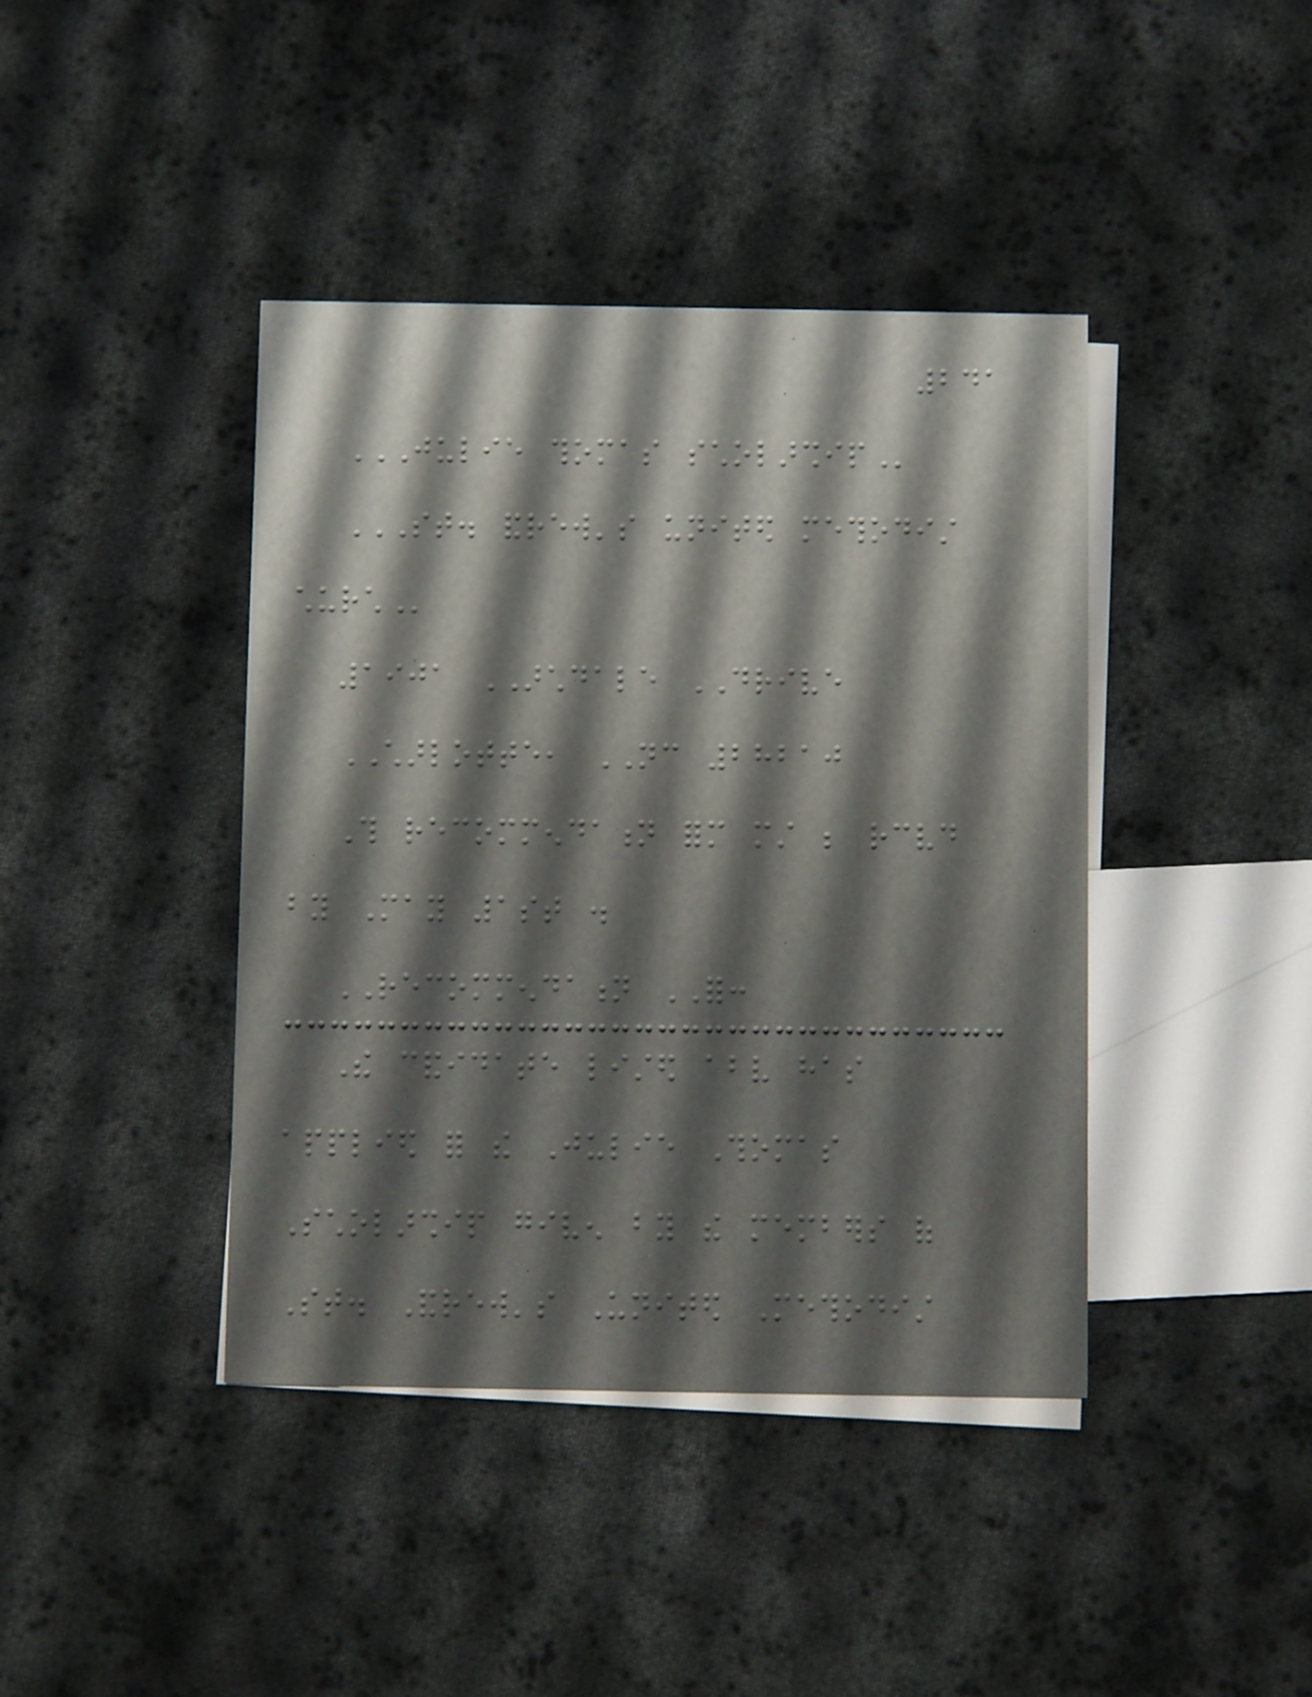241
JULIE THOMAS SCHOLARSHIP
ST. ANDREW'S UNITED METHODIST
CHURCH
1901 ARCHDALE DRIVE
CHARLOTTE, NC 28210
This recommendation form must be received
by May 1st .
RECOMMENDATION FOR:
The candidate listed above has
applied for the Julie Thomas
Scholarship given by the members of
St. Andrew's United Methodist
